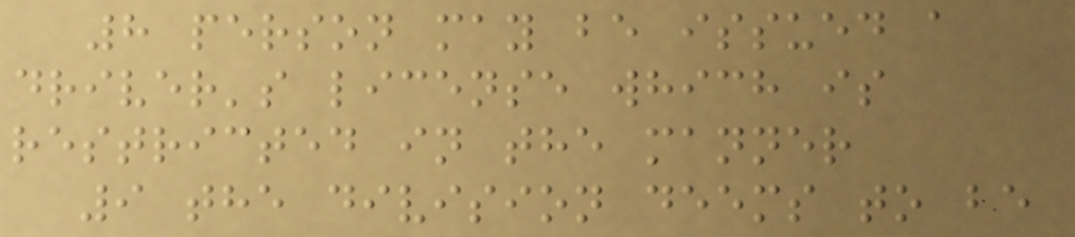8 person may be issued a
driver's license which is
restricted in the manner
9 the division deems to be
